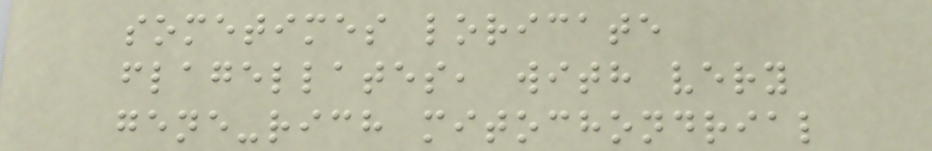sometimes loricate
flagellates, with very
gene-rich mitochondrial
